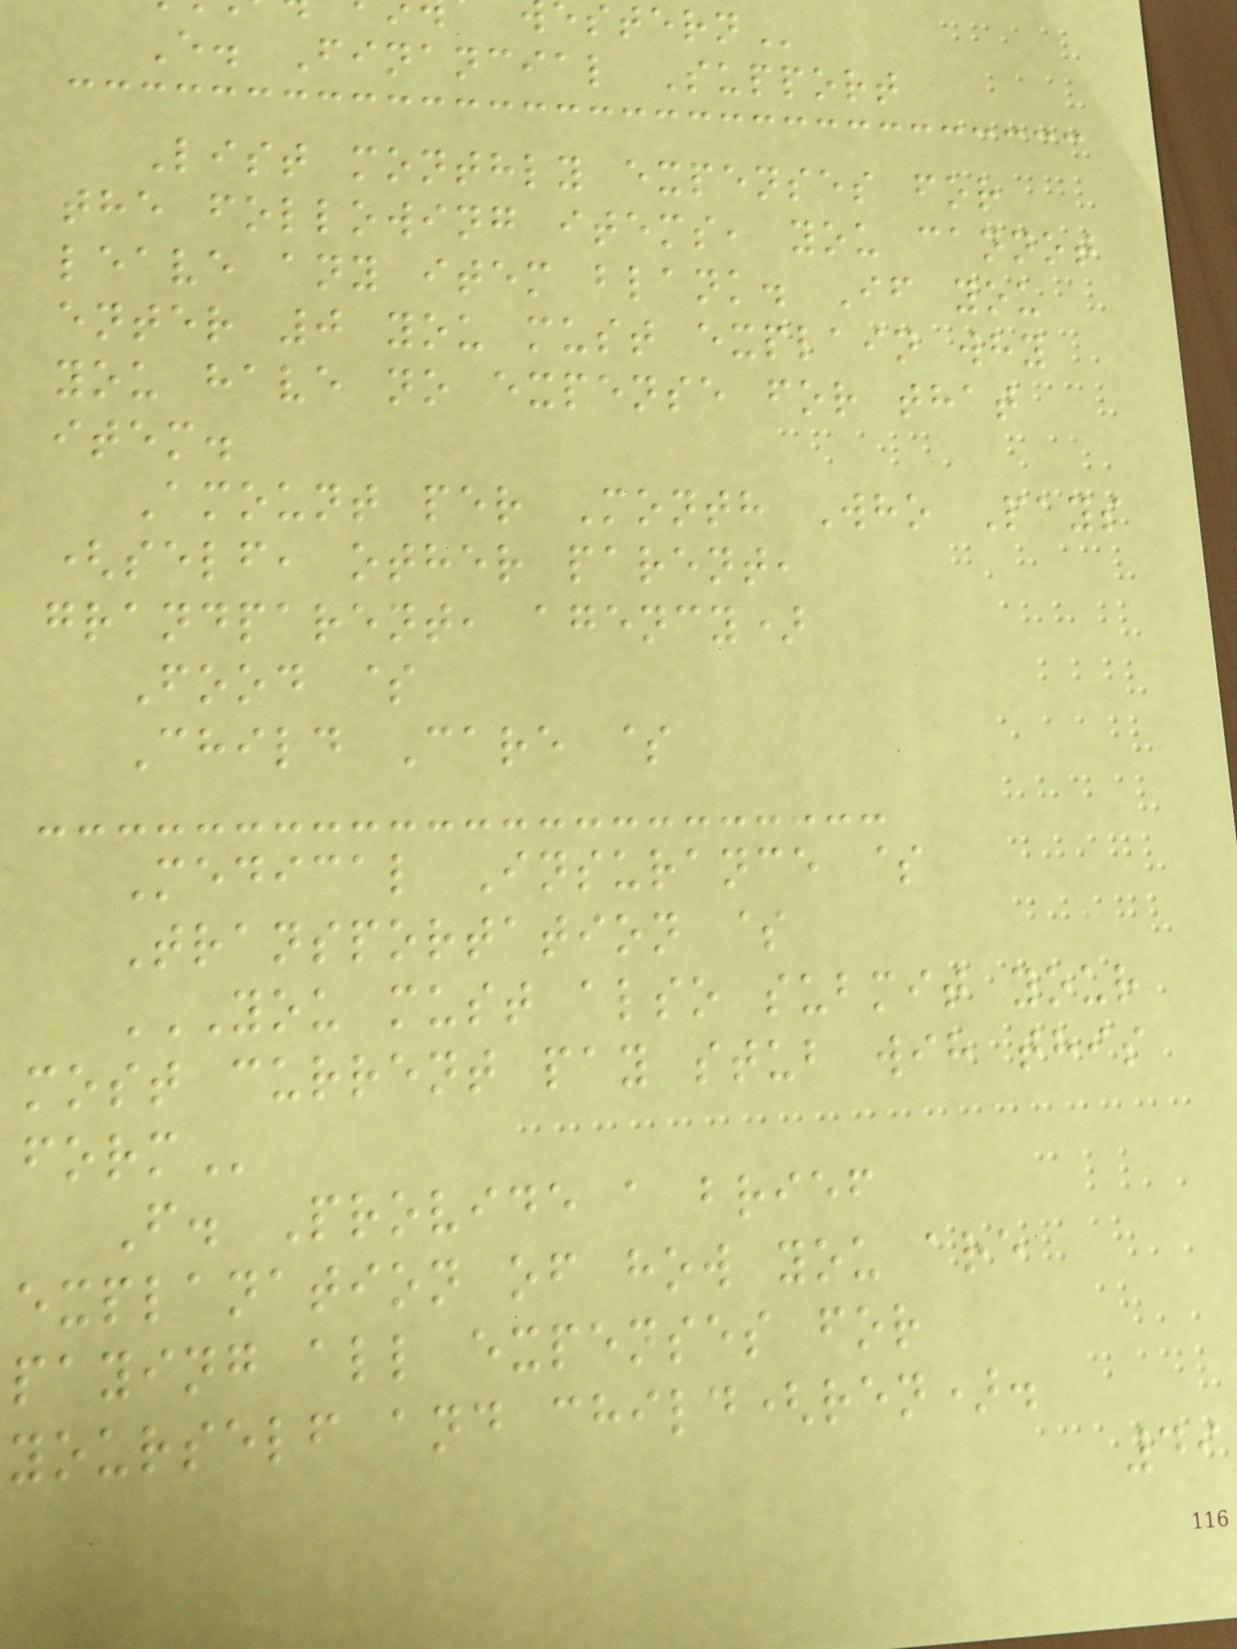E. Financial Support
List monthly expenses for
the following items, you cannot
leave any item blank. If you
enter 0 you must explain why
you have no expense for that
item.
Amount per Month Who Pays
(self, other parent,
grandparent, agency)
Food $
Child Care $
Medical Insurance $
Transportation $
YOU MUST ALSO SUBMIT YOUR
most current pay stub wih this
F. Provide a brief
explanation of how you are
paying all expenses for
yourself and child(ren).
49
